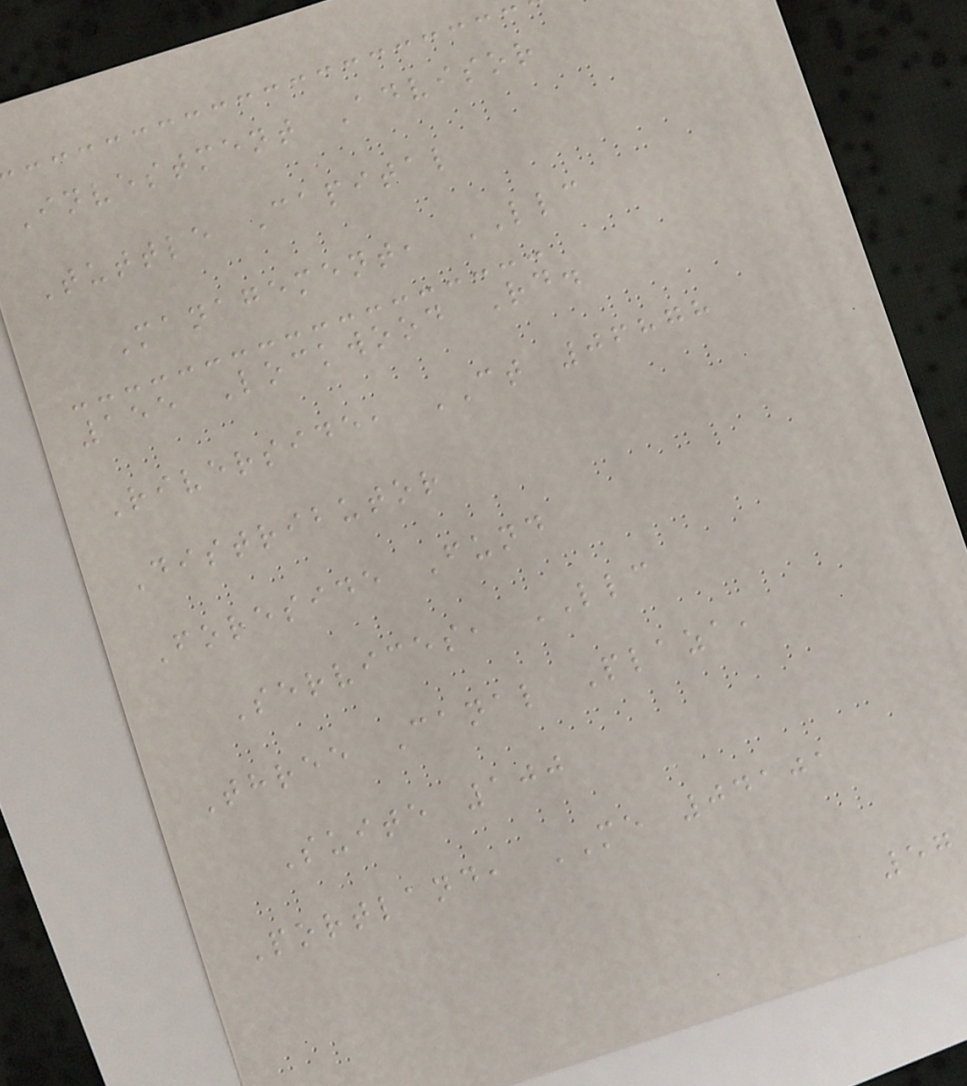Investment Advisor
Tuttle Capital
Management, LLC
155 Lockwood Rd.
Riverside, CT 06878
Distributor
Foreside Fund
Services, LLC
Three Canal Plaza,
Suite 100
Portland, ME 04101
57
